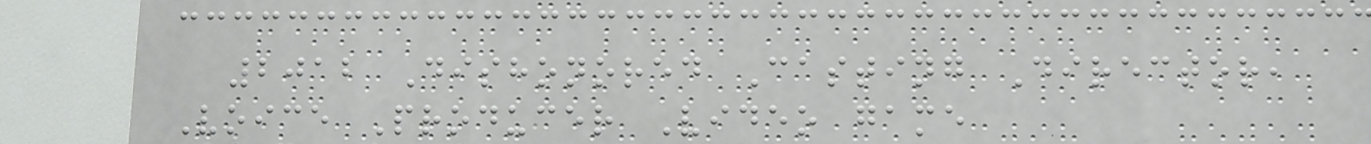2012 Dishonored Casting Director,
Voice Producer Video game
